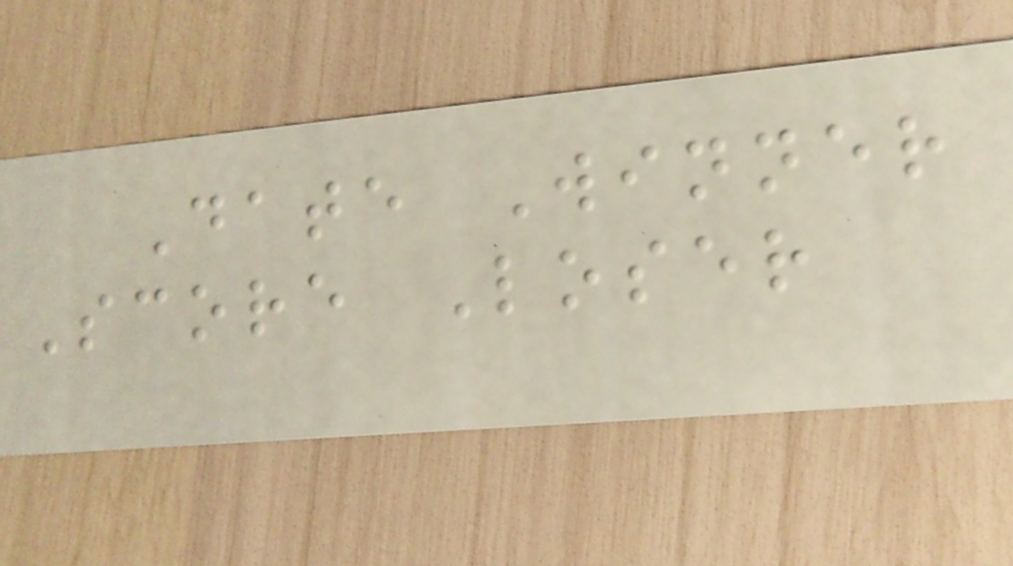Date Winner
Score Loser
